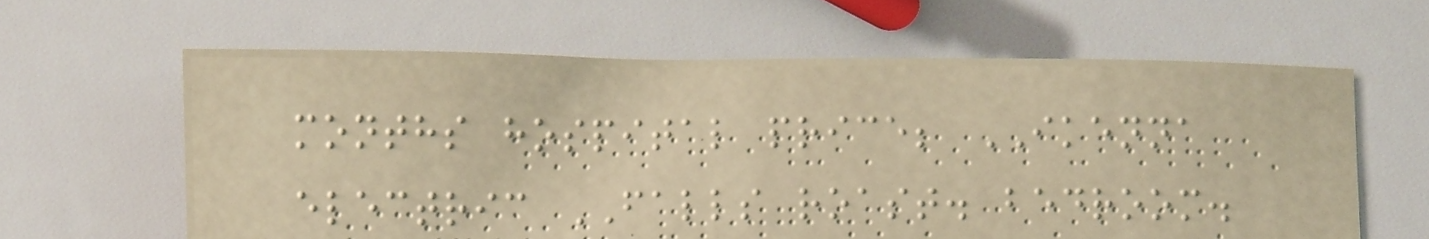months hospital price; IKENNA
electric FALLS roast. bedroom.
